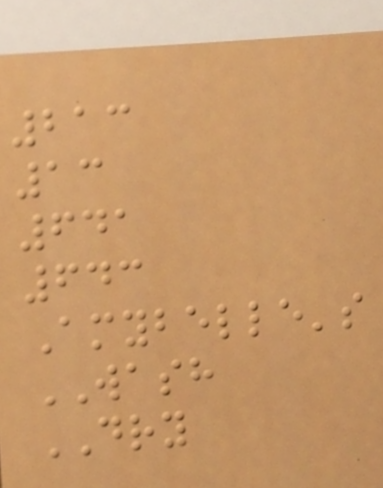213
13
641
643
Amybelle's
WASH
DRY
